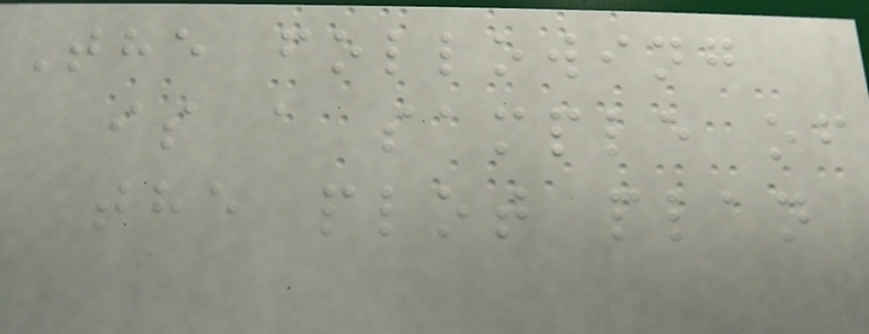The following
is a sample of
the plot plan
